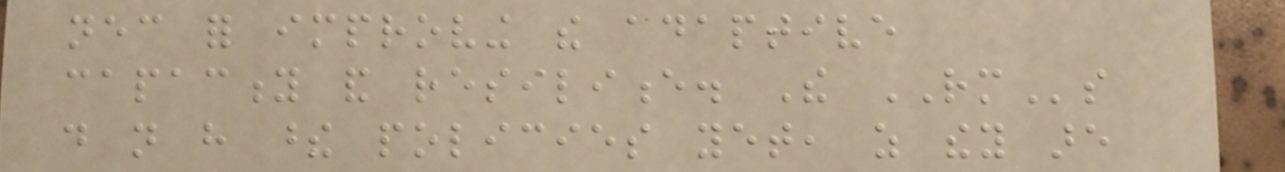necessary for improving the adaptive
capacity and resilience. The RMs
do not have these policies yet, as they are
